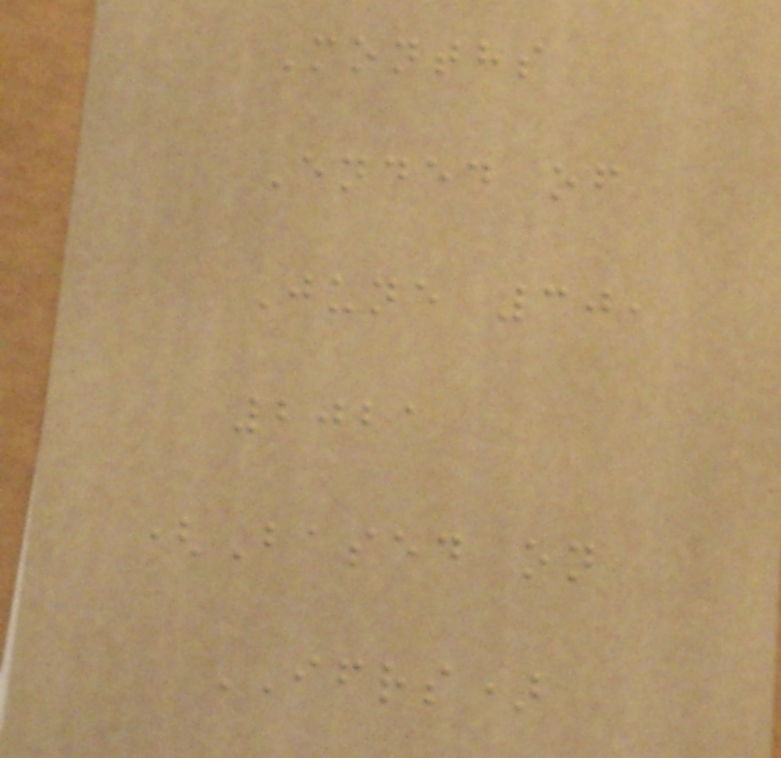Months
Ended of
June 30,
2021
(Based on
IFRS)
